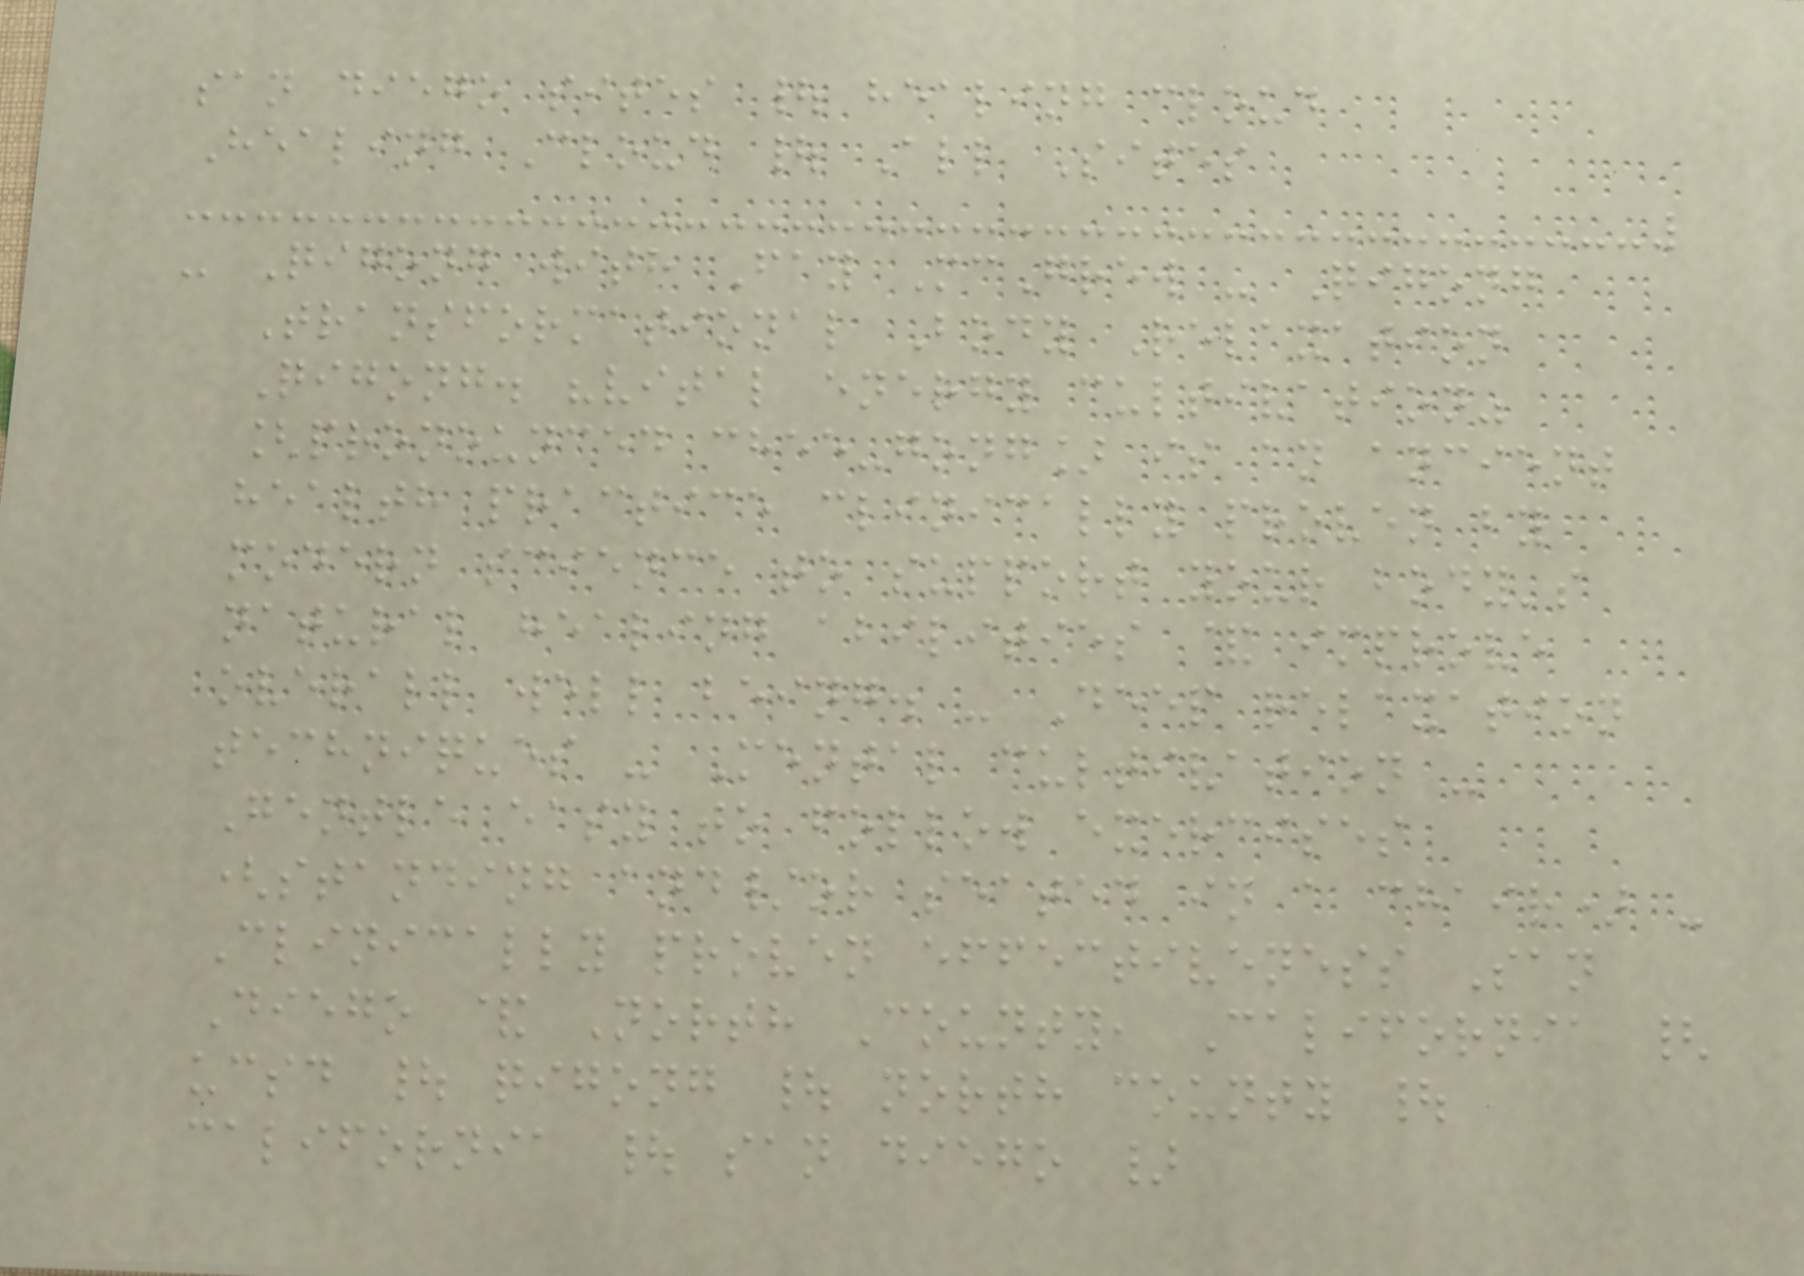san diego sites | healing cloud
Healing Cloud | All Sites
- Qigong with Fay McGrew - Qigong
Transformational Body Relaxation
Qigong. "vital energy cultivation"
[pronounced chee-gong] is an ancient
health practice clinically proven by
modern science to support your body's
natural healing abilities & improve
overall well being. - Deep relaxation
techniques - Mental cultivation -
Gentle easy to follow exercises
(standing and/or seated in a chair) -
Clinically proven effectiveness San
Diego & North County, California {
ucsd | qigong | north county |
california | san diego }
